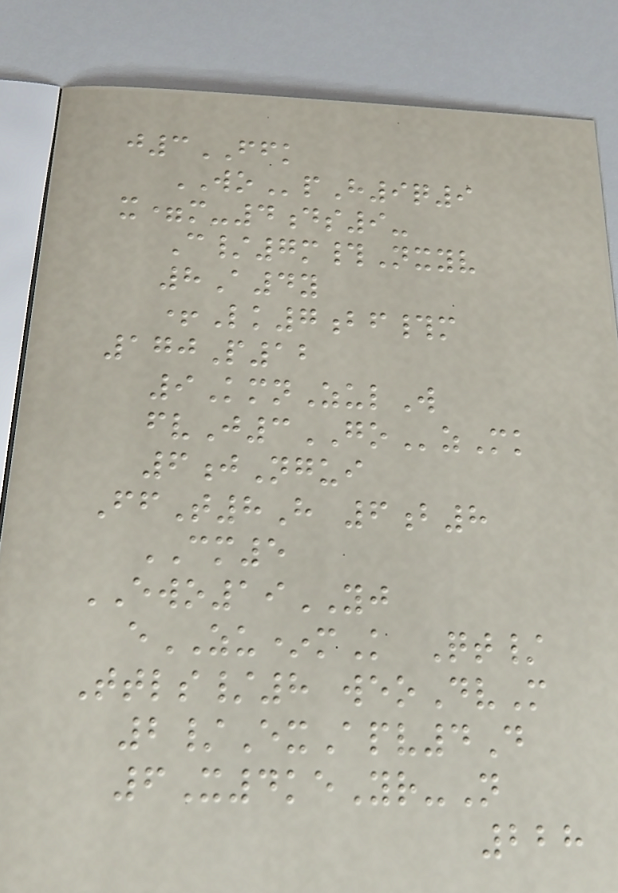j3FFK
WOpH9q9
x=m-4ds9-
C/7m#Nxyv
8A4y
+Lk7bf#m
170P12
9KmnZulW
fvJ3GOzMk
6jNgui
FfT8H 6b8
CM5
EWO19YJ
eZU*mK Qt/
Ttls/8 weoDvM
2/ExApv4D
6X4keYr-N
228
